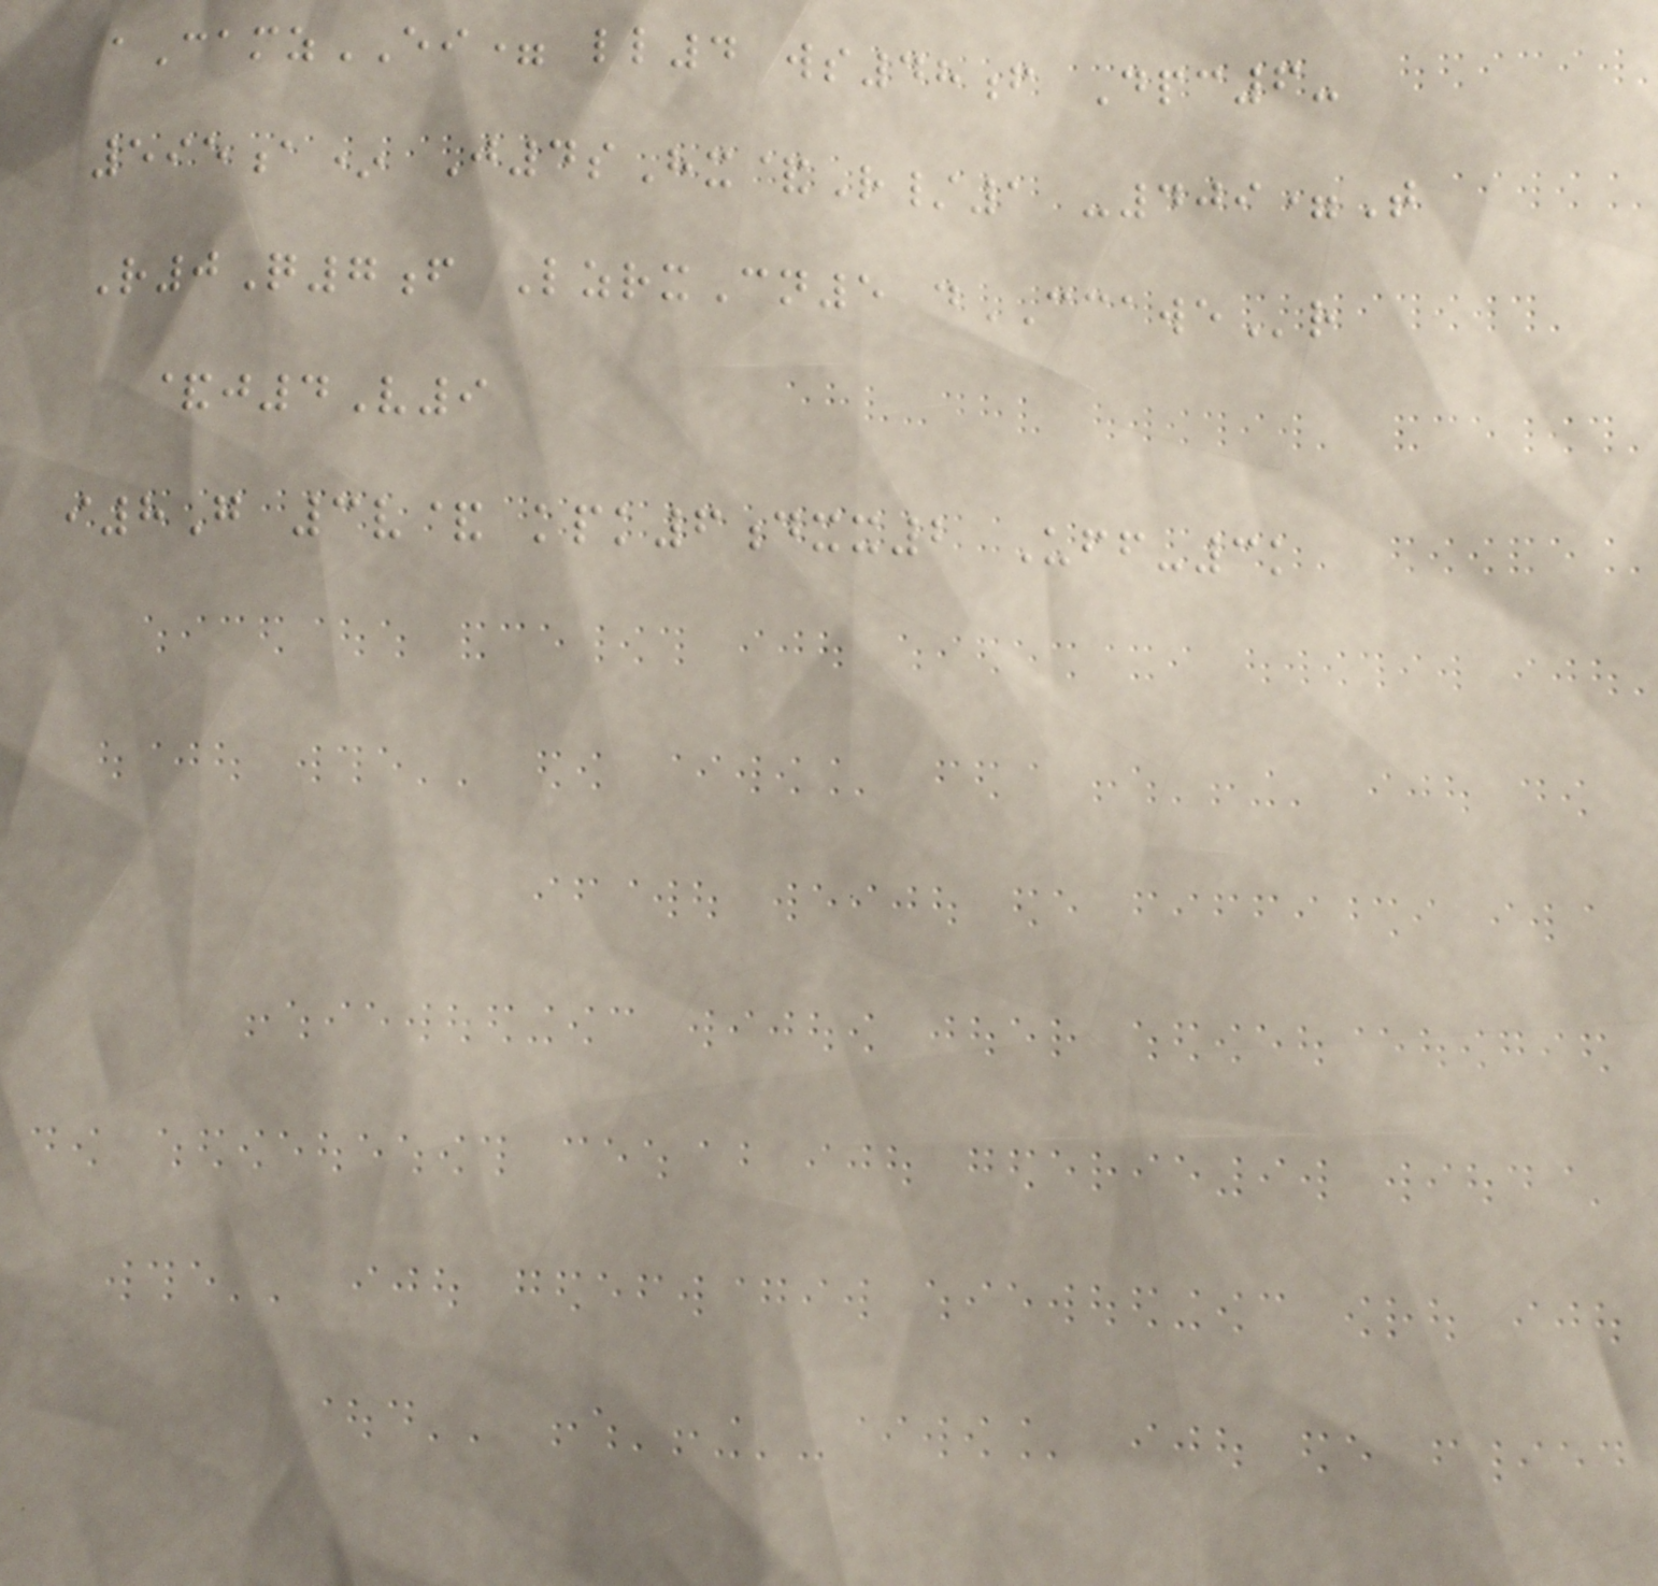aCamzEI= ll4 ws48f Dpc6-
595a* J4sHx&R/1 -409=T
R0Q7f LzrxCn5 dCCAWEr
&j4V9
i8G 3v& kpk6dxx2 Uff-3k
